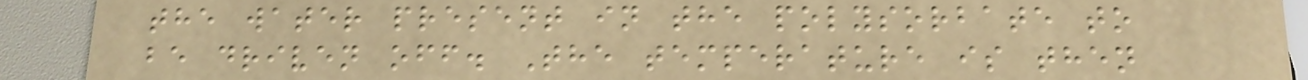the water present in the polysorbate to
be driven off. The temperature is then
